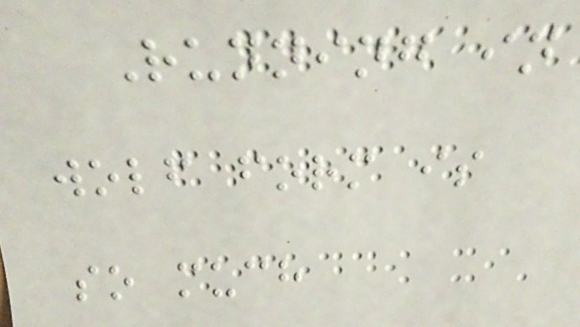Running in
wolf form is
so much
